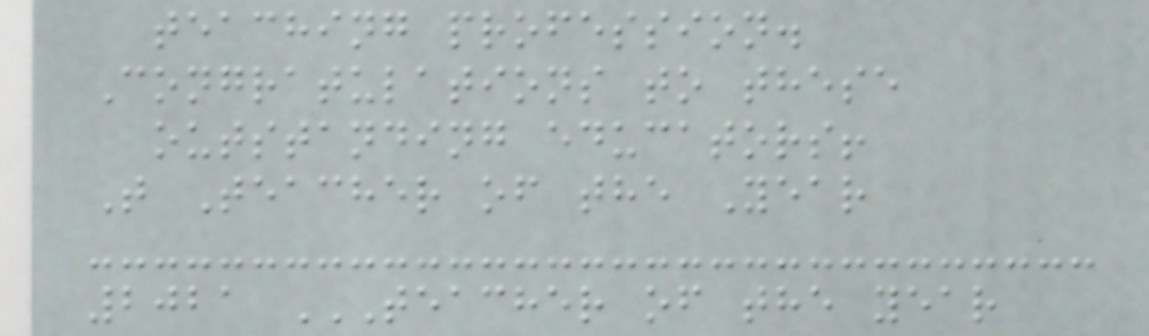teaching profession.
Congratulations to these
outstanding educators!
T Teacher of the Year
2021 TEACHER OF THE YEAR
